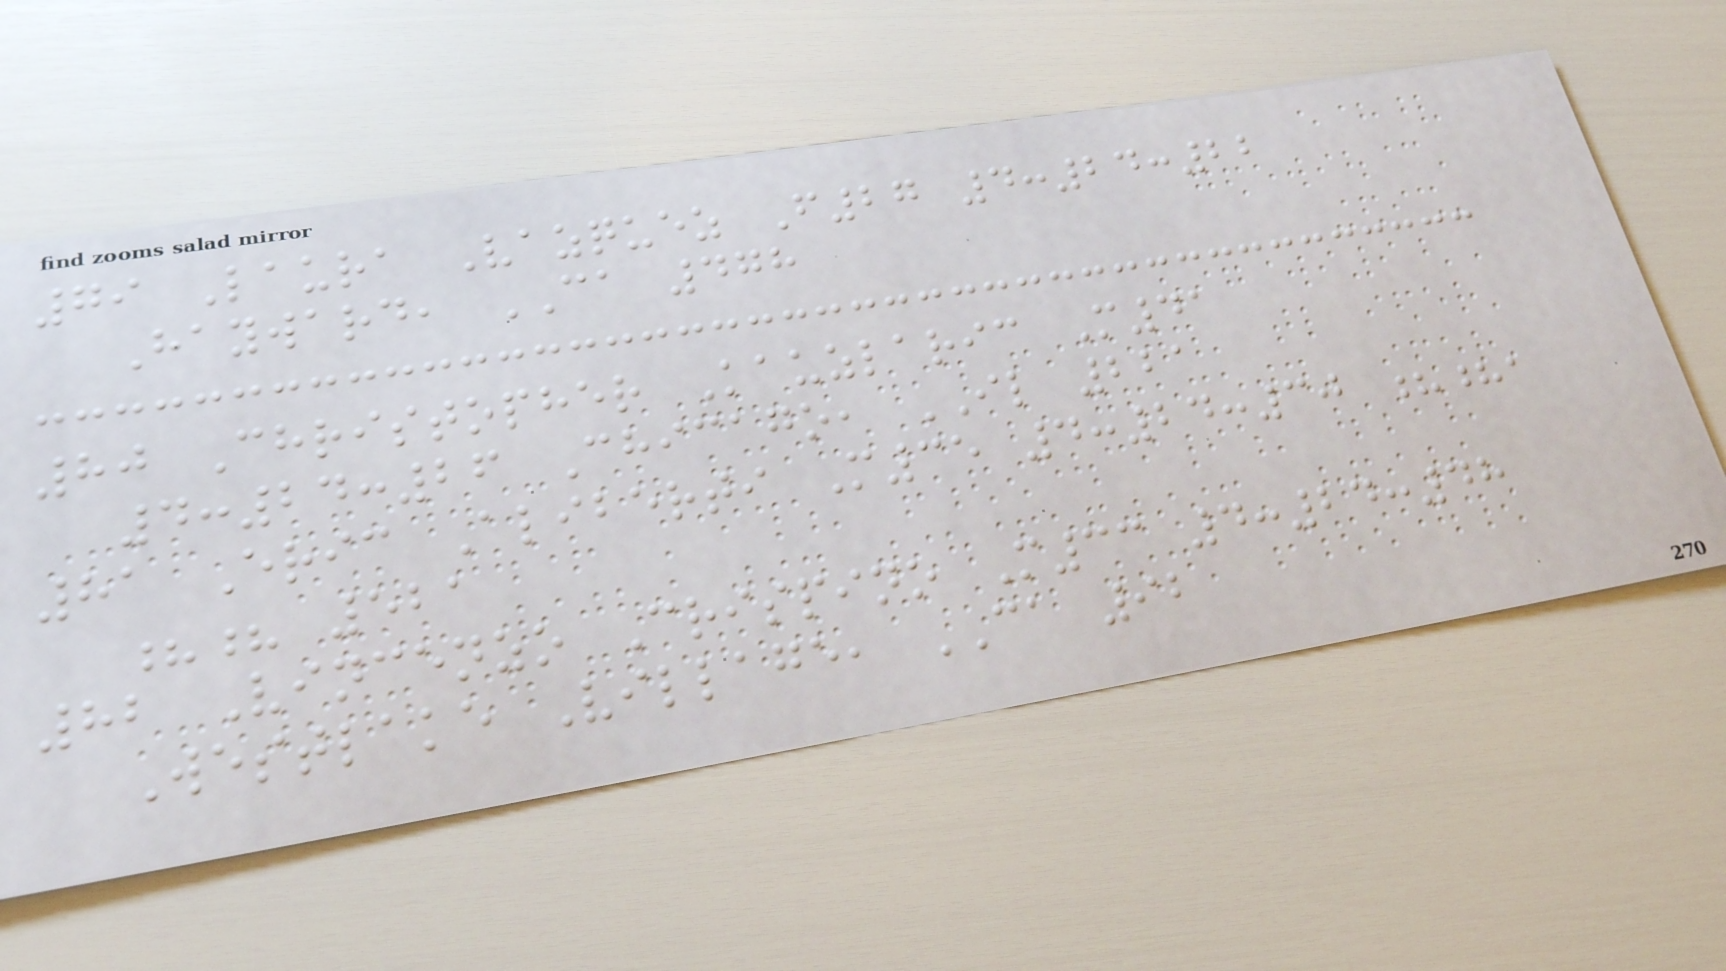79 Laura Vazquez F27 4:24:22
Hayward, CA 478
80 Christopher Kauzlaric M41
4:24:26 Chicago, IL 221
81 Eric Aliberti M35 4:24:30 ??,
?? 521
82 Vincenzo Crispino M33 4:24:48
Westlake Village, CA 92
